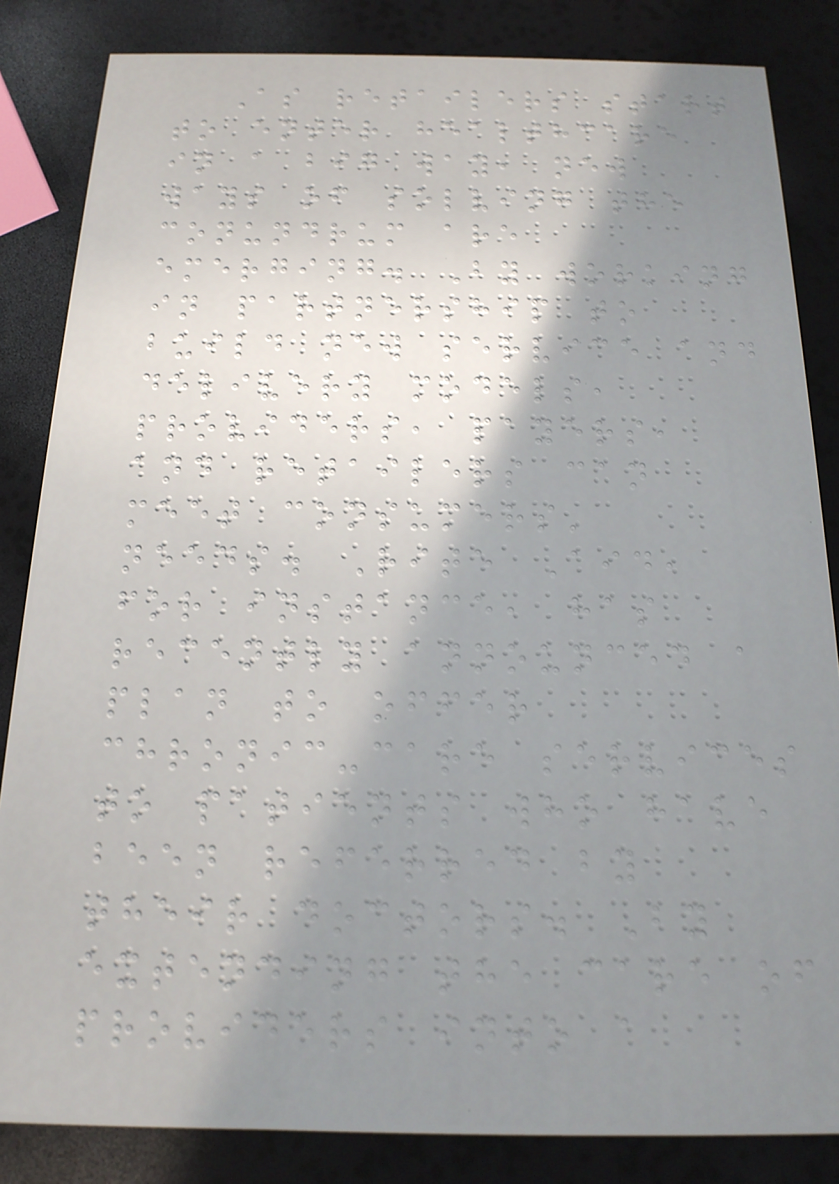As retailers start
to enter healthcare
in a big way, new
ways of solving the
conundrum are
emerging. By working
in partnership to
build new service and
delivery models,
providers, payers,
and retailers can
meet consumers'
needs. Rite Aid,
for instance, has
recently announced a
plan to offer
chronic-care services
to patients who have
been referred by
their doctors. By
extending the care of
providers into a
